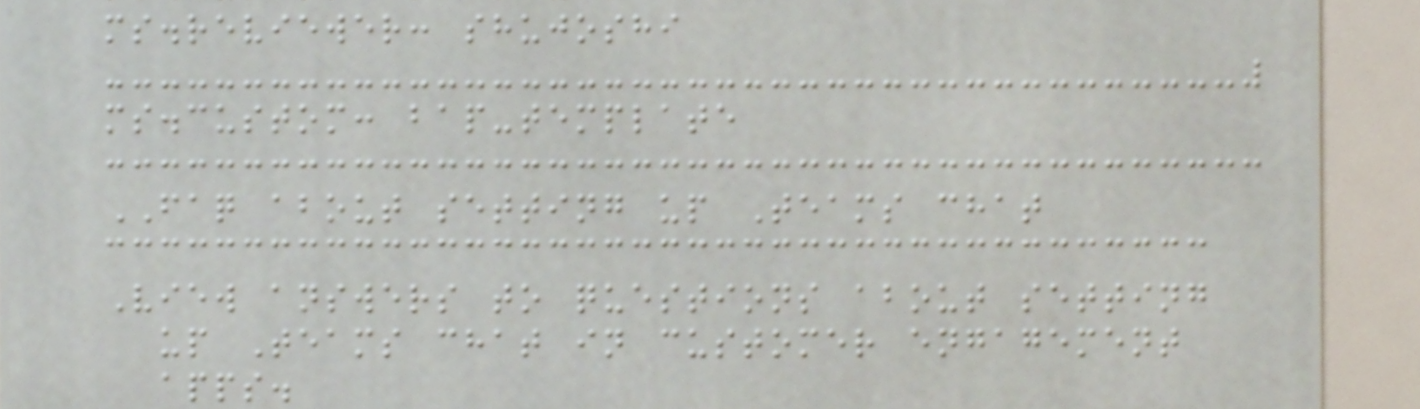ms.reviewer: shujoshi
ms.custom: bap-template
FAQ about setting up Teams chat
View answers to questions about setting
up Teams chat in customer engagement
apps.
